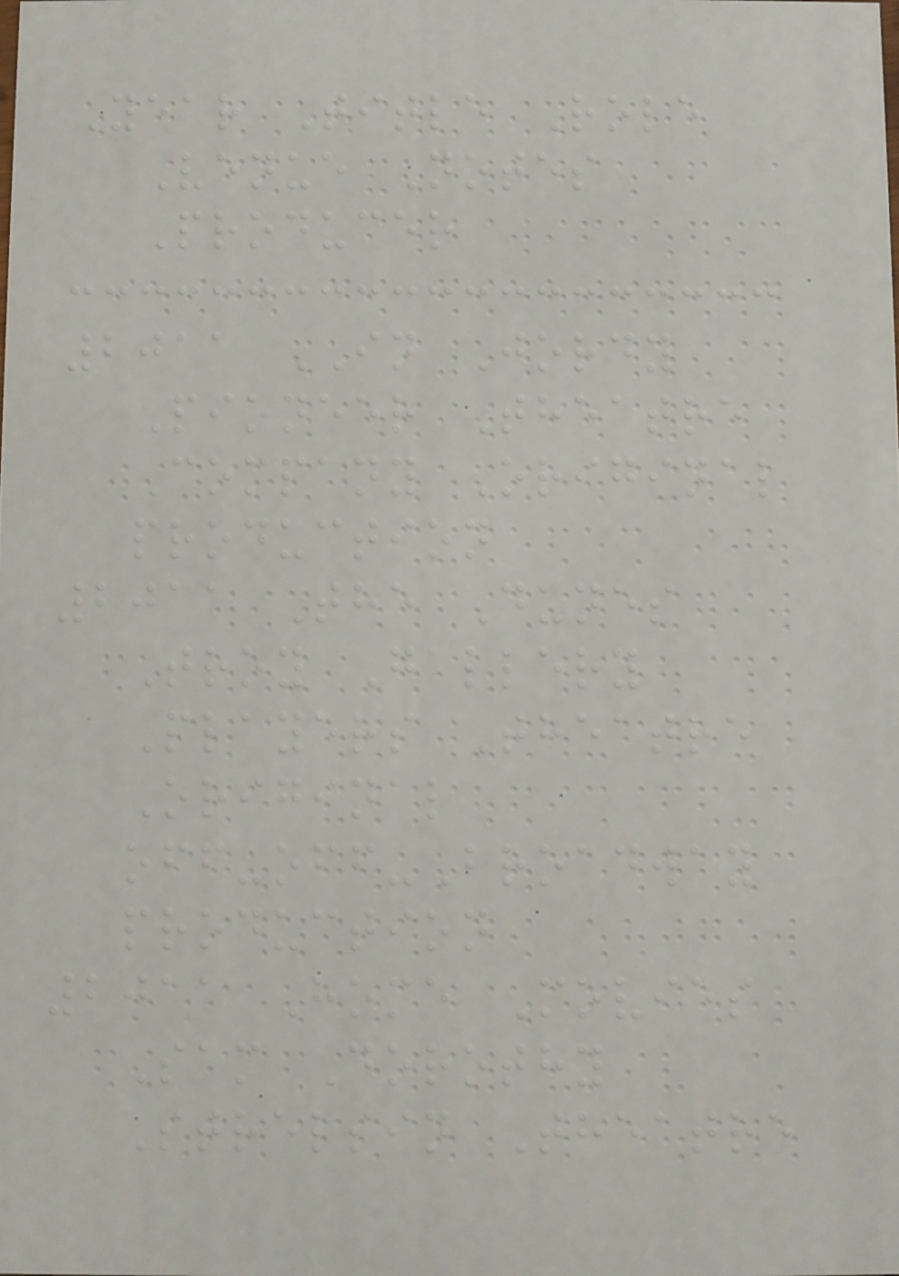Year Title Role
Venue Notes
Producer
2011 IN Jordy
Pioneer Theatre
Company Original
production
2011 The Dunes
Troy Gallery
Players Theatre
Original
off-off-Broadway
production
2011 Home Movies
Sam Dorothy
Strelsin Theatre
